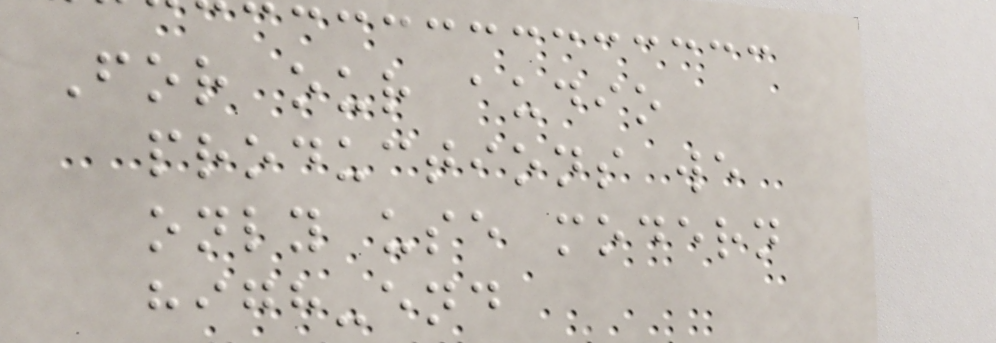For our audio
productions we
only use modern
high-end
